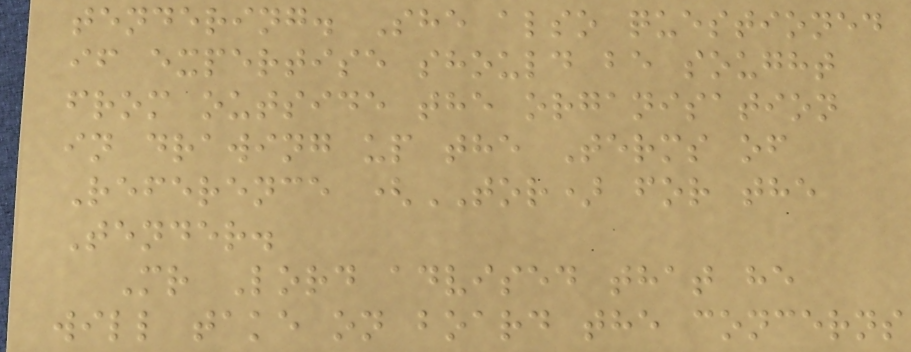tendering. She also questioned
if expertise should be sought
from outside the organisation
in drawing up the Terms of
Reference (TOR) for the
Tender.
Mr Lord advised that he
will take on board the concerns
